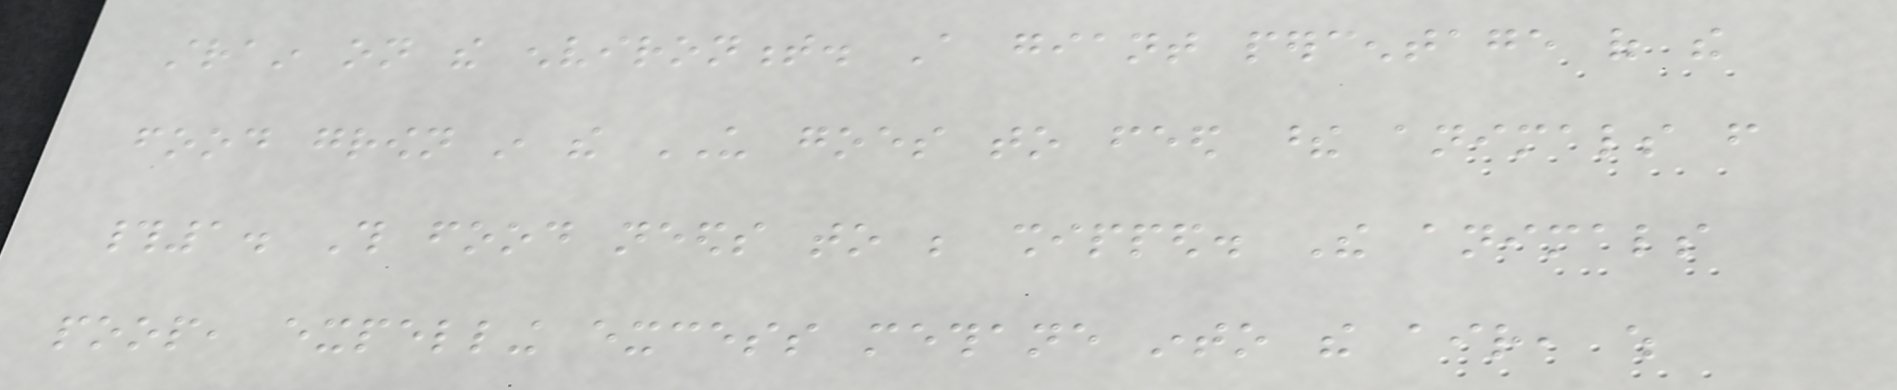strain on the environment. A giant percentage of the
food grown in the US goes to feed these animals from
#1. This food needs to be shipped. The animals
poop, expelling excess methane into the air, which
